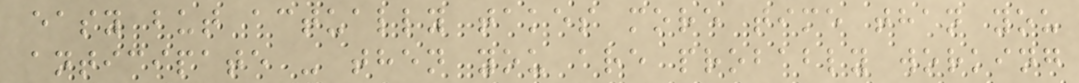easy but actually takes more time than you
anticipate - then you are probably working
